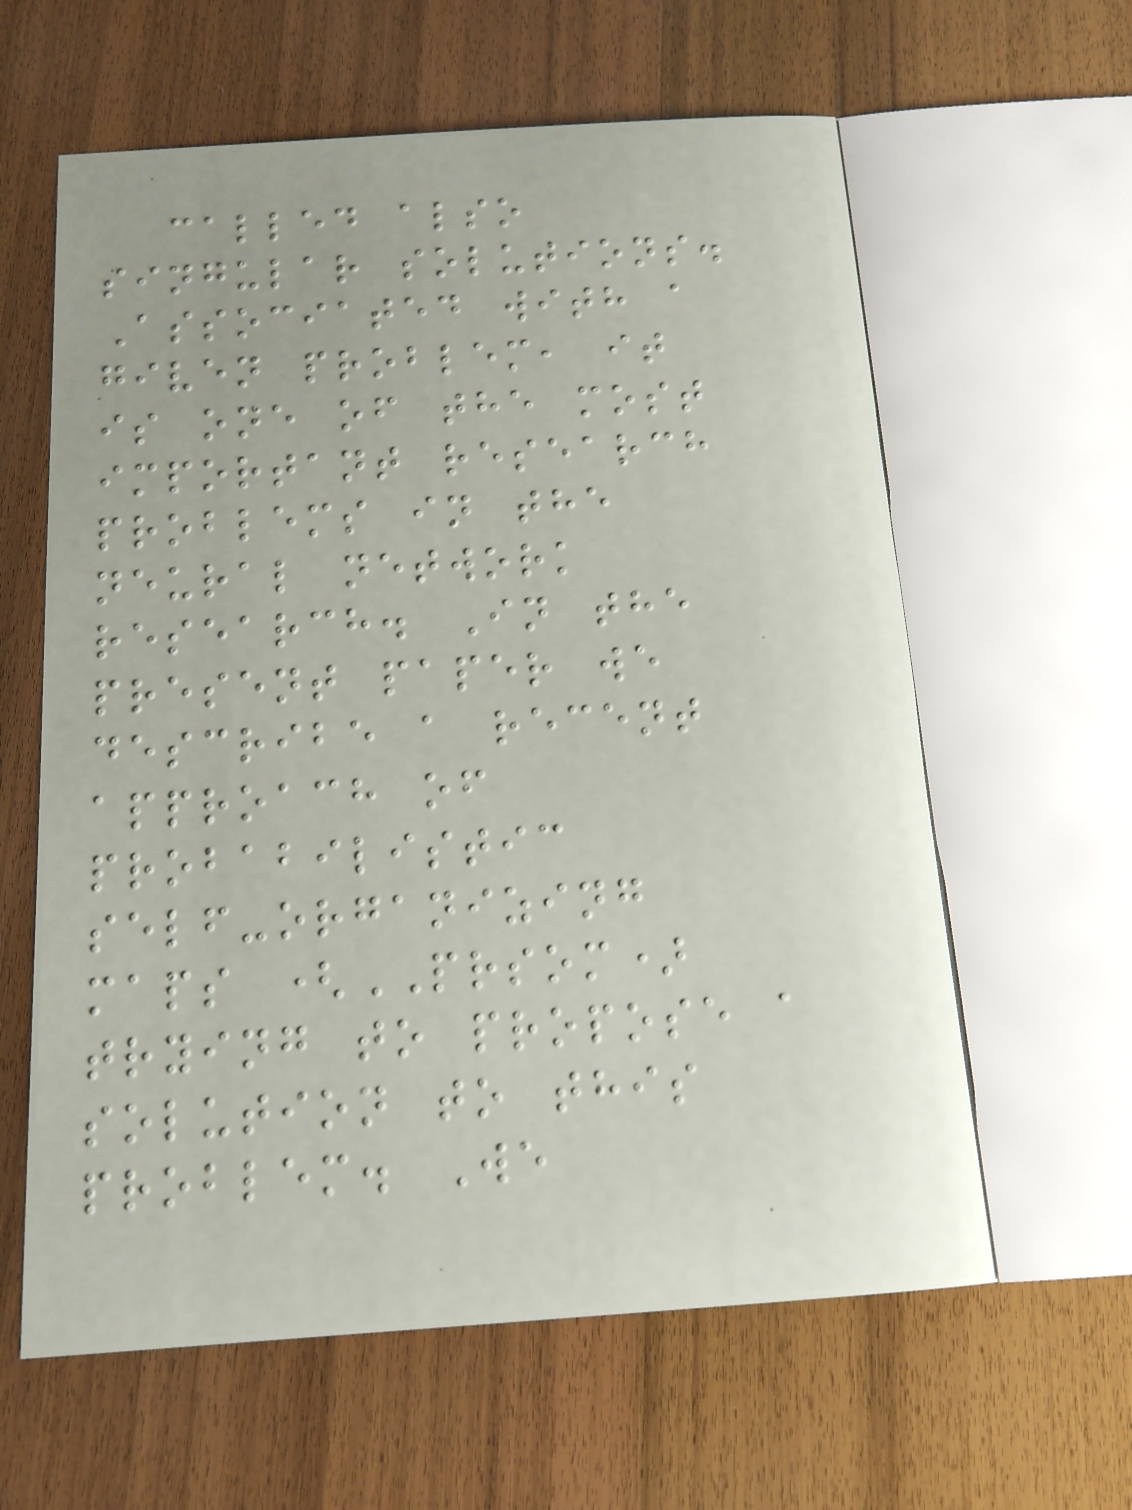called also
singular solutions.
Associated with a
given problem, it
is one of the most
important research
problems in the
neural network
research. In the
present paper we
describe a recent
approach of
probabilistic
self-organizing
maps (PRSOM)
trying to propose a
solution to this
problem. We
